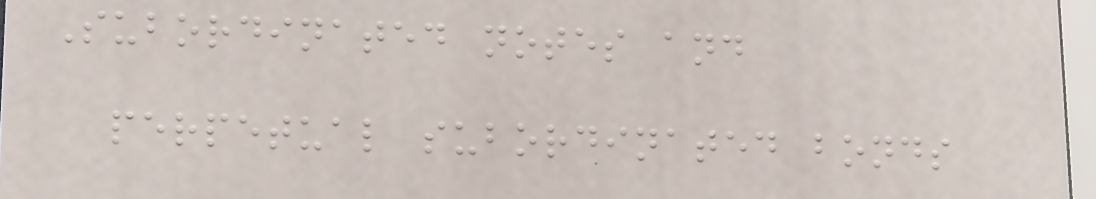Subordinated notes and
perpetual subordinated bonds
